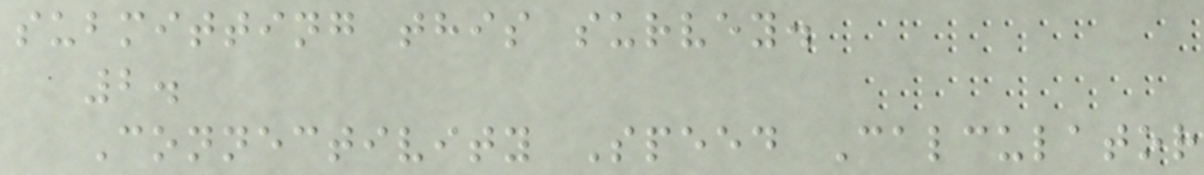submitting this survey.
2.
Connectivity Speed Calculator
